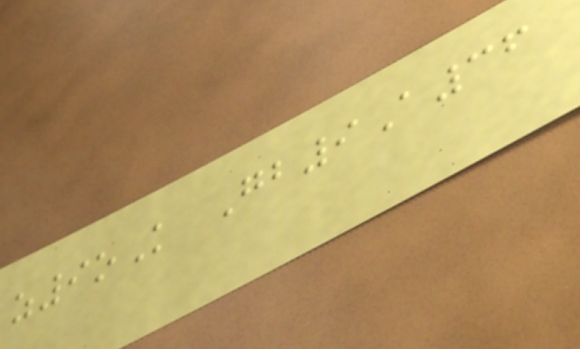z9oK Gb9A36
